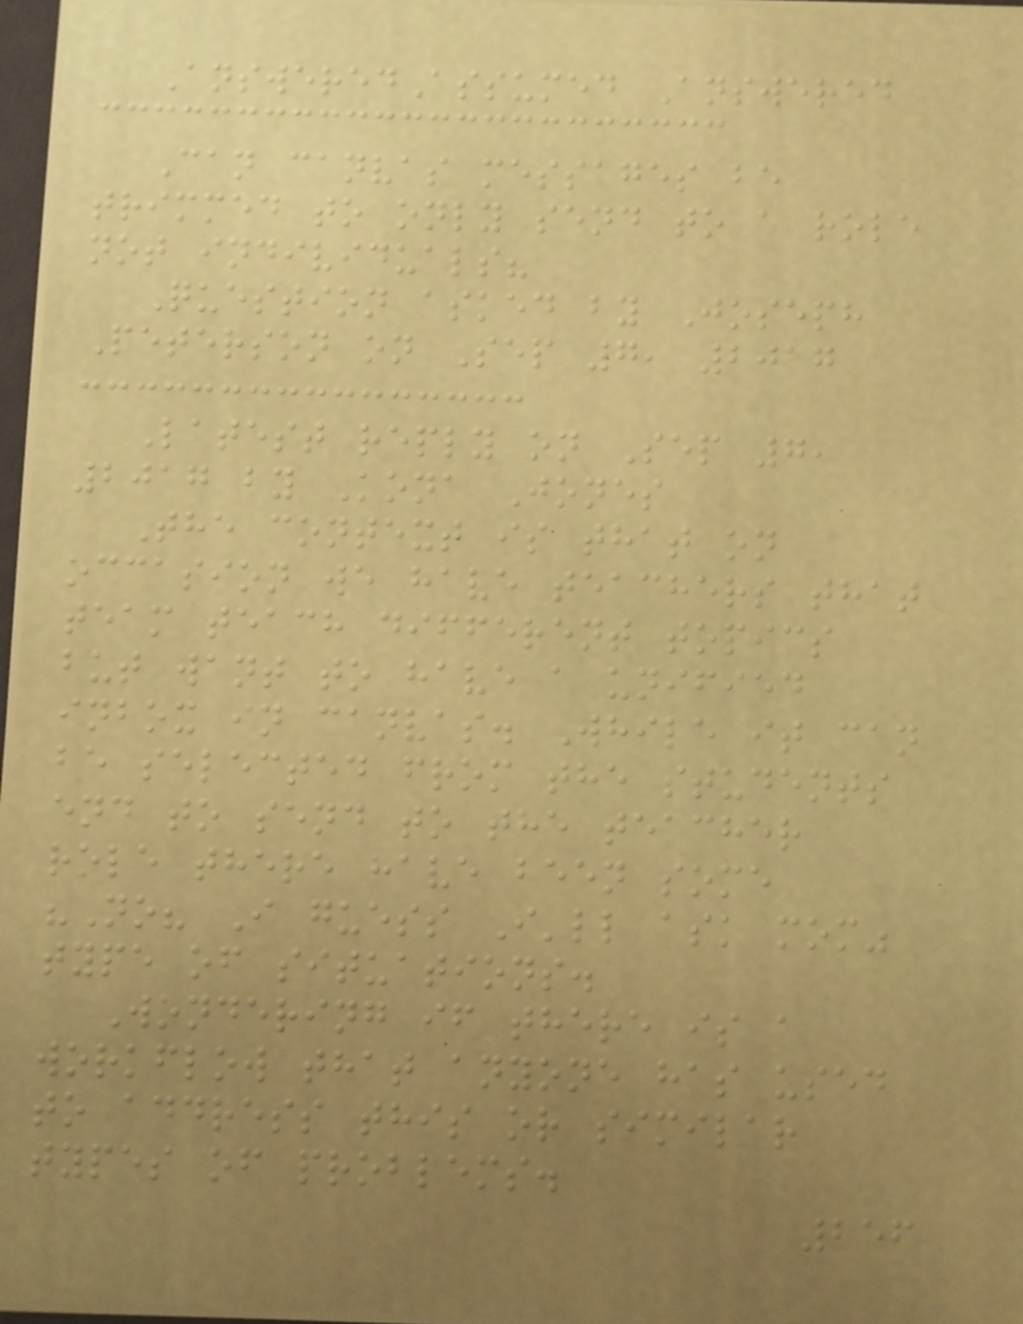AnsweredAssumed Answered
Can canvas messages be
trimmed to only send to a role
not individuals?
Question asked by Joseph
Peterson on Sep 7, 2017
Latest reply on Sep 7,
2017 by Kona Jones
The context is that on
occasion we have teachers that
team teach different topics
but want to have a unified
inbox in canvas. While it can
be selected from the students
end to send to the teacher
role there have been some
"No? I guess I'll ask mom"
type of situations.
Wondering if there is a
workflow that anyone has used
to address this or similar
types of problems.
256
